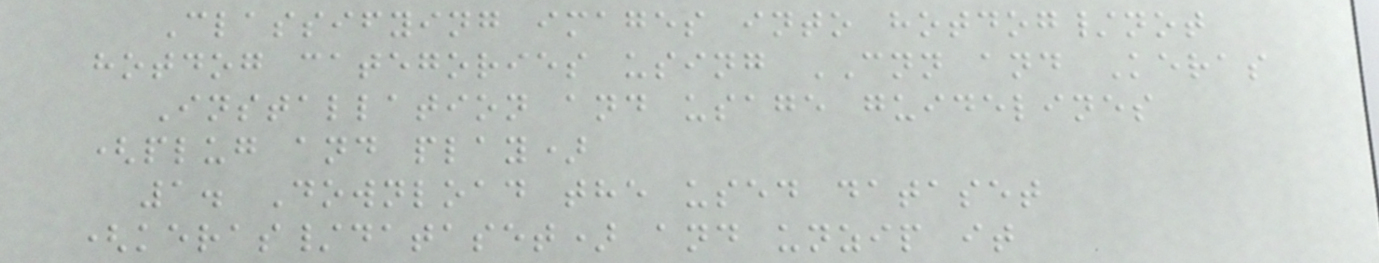Classifying images into hotdog/not
hotdog categories using CNN and Keras
Installation and usage guidelines
(plug and play)
1. Download the used dataset
(keras/dataset) and unzip it
